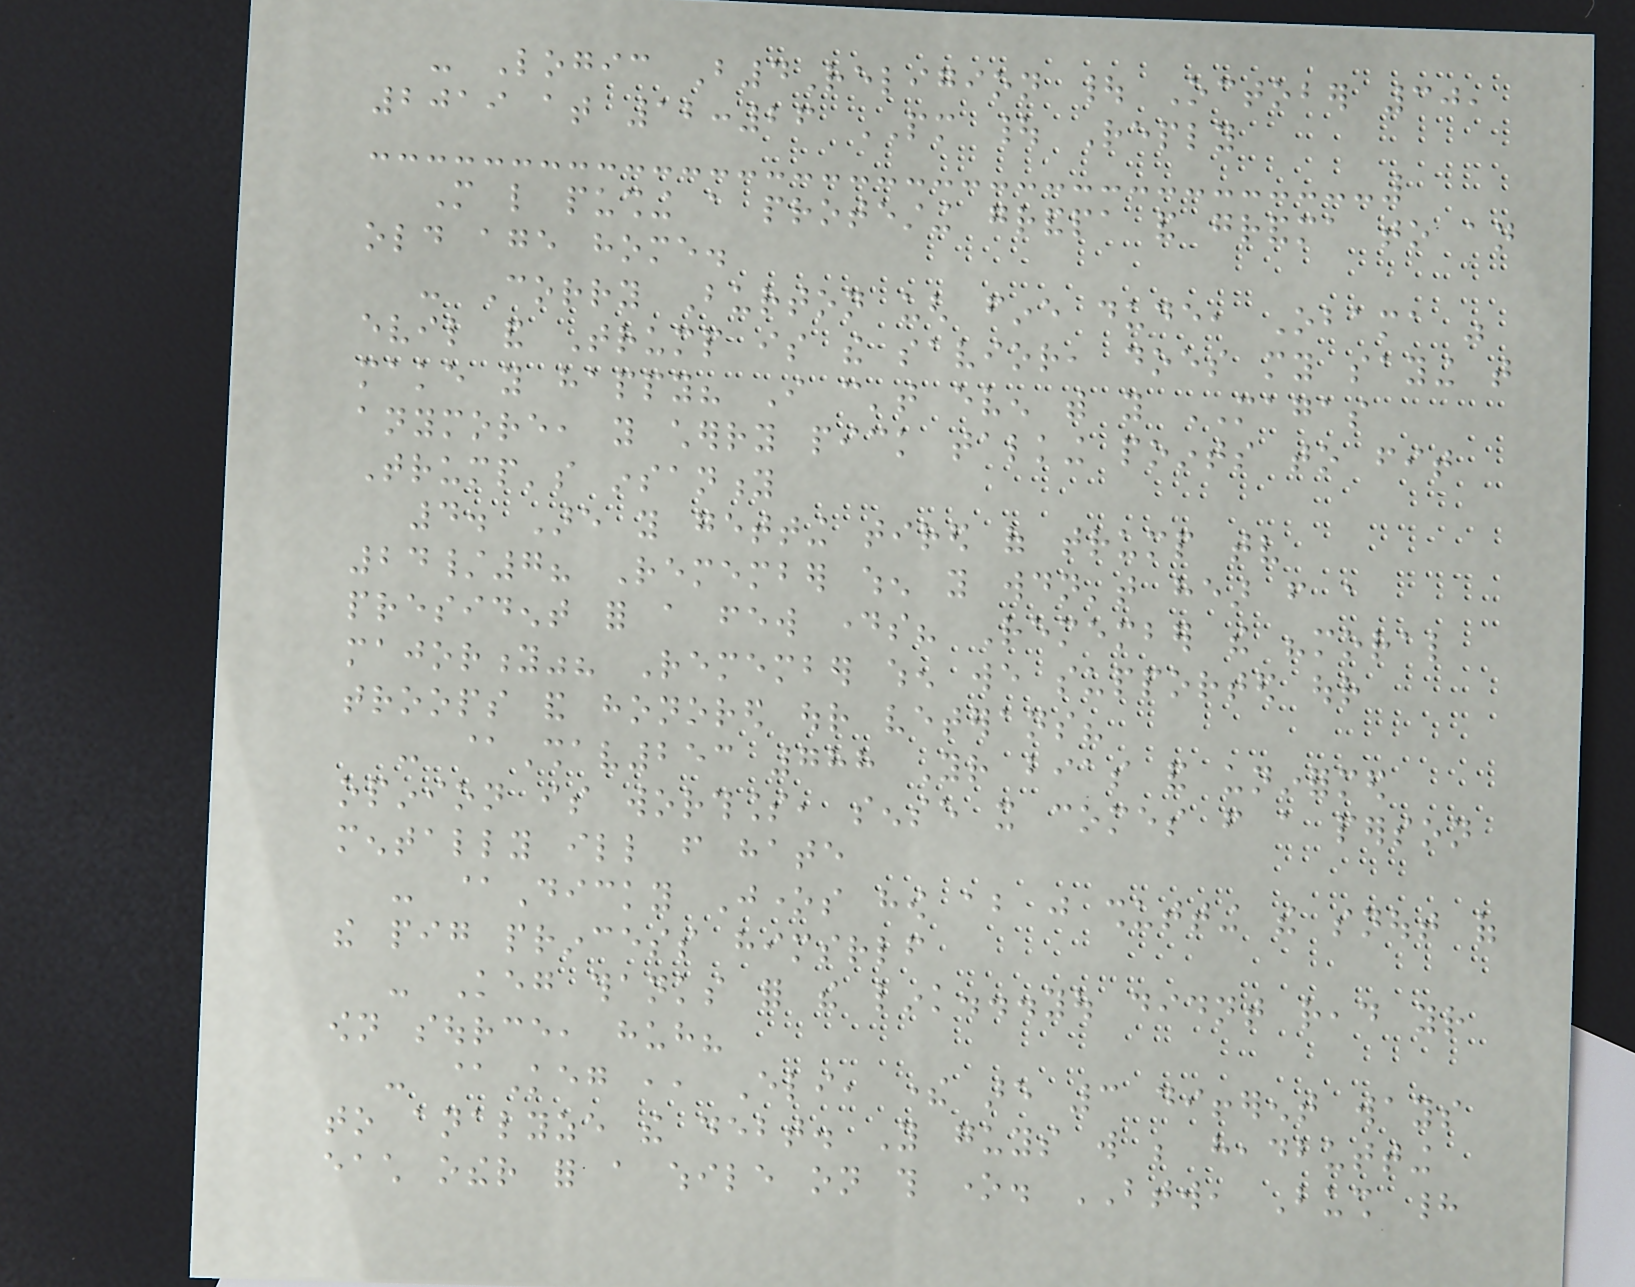- Logic B4Religion | October 30,
2019 at 12:26 PM | Reply
More like pushing a protesting grandpa and grandma to an
old age home.
- Corry Burton ugh fine dude, Obama was
evil and Trump is the savior, does my saying that
make you happy? I can't even with you MAGAS
anymore, you cherry pick talking points to fit
Trump's insanity
4. Are you getting tired of trump tv
24/7? Remember when you wouldn't hear from a
president for a few days? Remember the "moral
majority"? Remember when we supported our
troops and honored our veterans?
- @Shav253 788 Your bias and uninformed
opinion is worthless, sense it comes from a person
mentally ill from hate
- @Dicky Jones how about just shutting the snout of
the pig princess himsrlf
- Keg thanks for the link...you didnt read your
own source, huh?
- @Keg ,, Eli, there are 3 different ways
to analyze the debt. You guys will be headbutting
each other for a while on this one. BTW, Bush had
